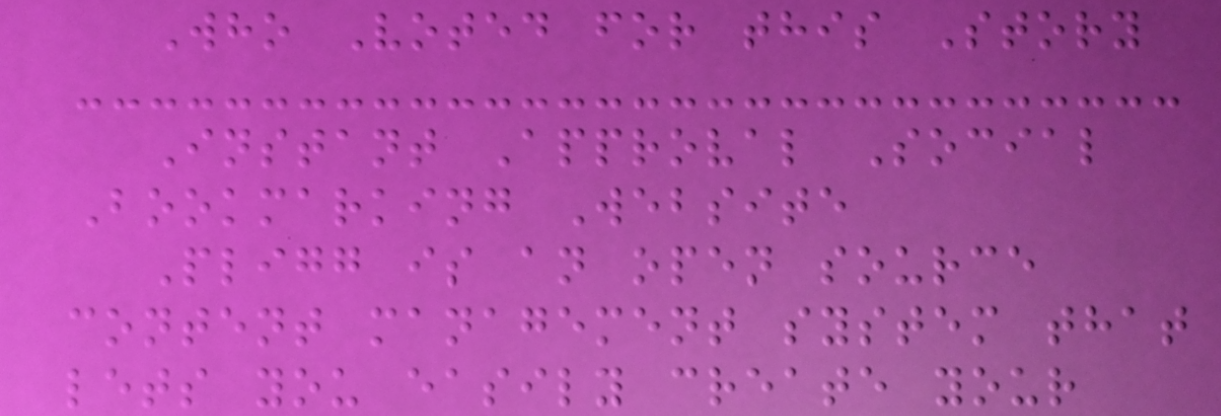Who Voted for this Story
Instant Approval Social
Bookmarking Website
Pligg is an open source
content management system that
lets you easily create your
